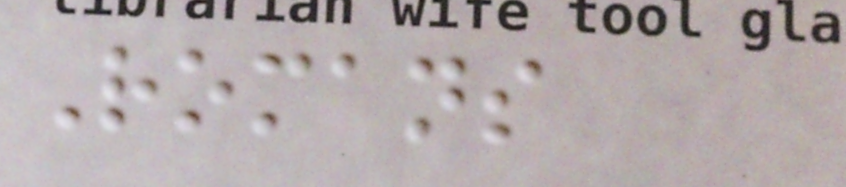Romans
